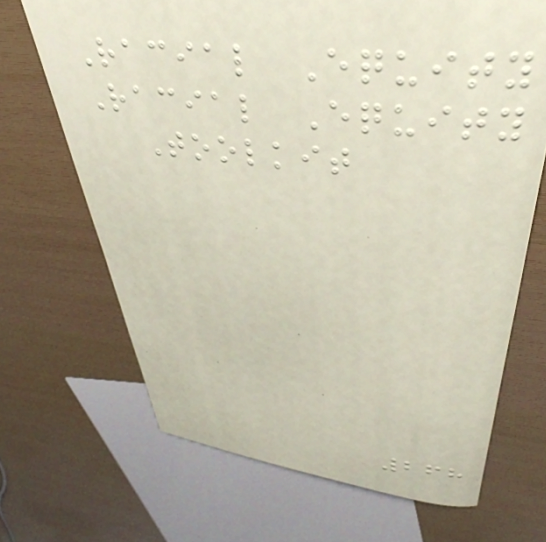Racial Equity
Racial Equity
Toolkit
268
